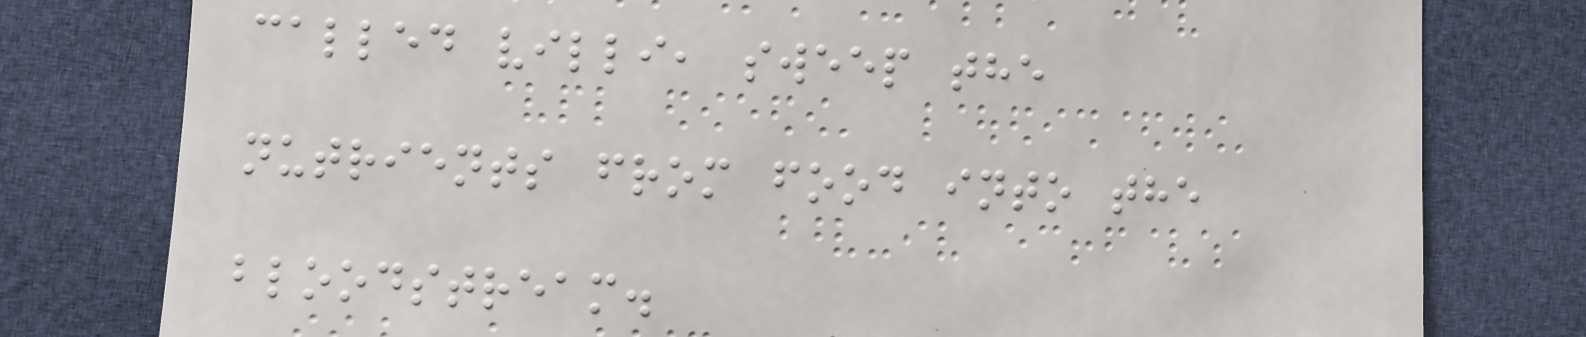called villi, sweep the
nutrients from food into the
bloodstream.
